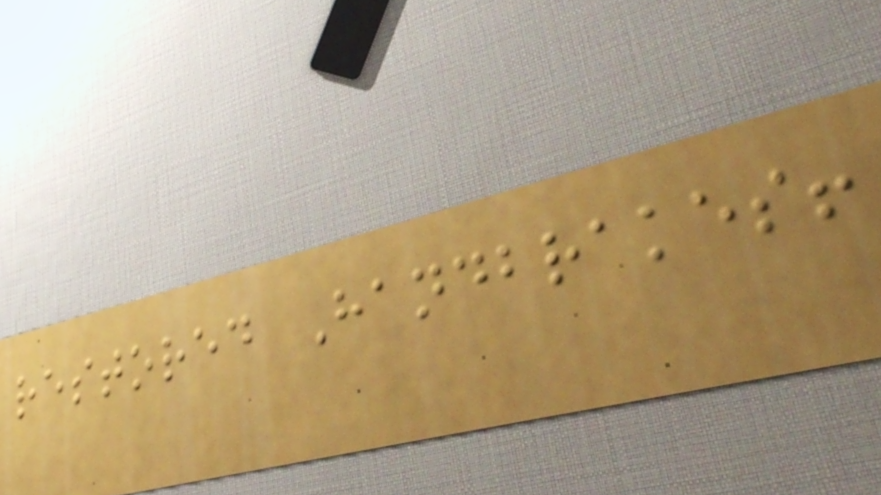restored Handbrakes!
